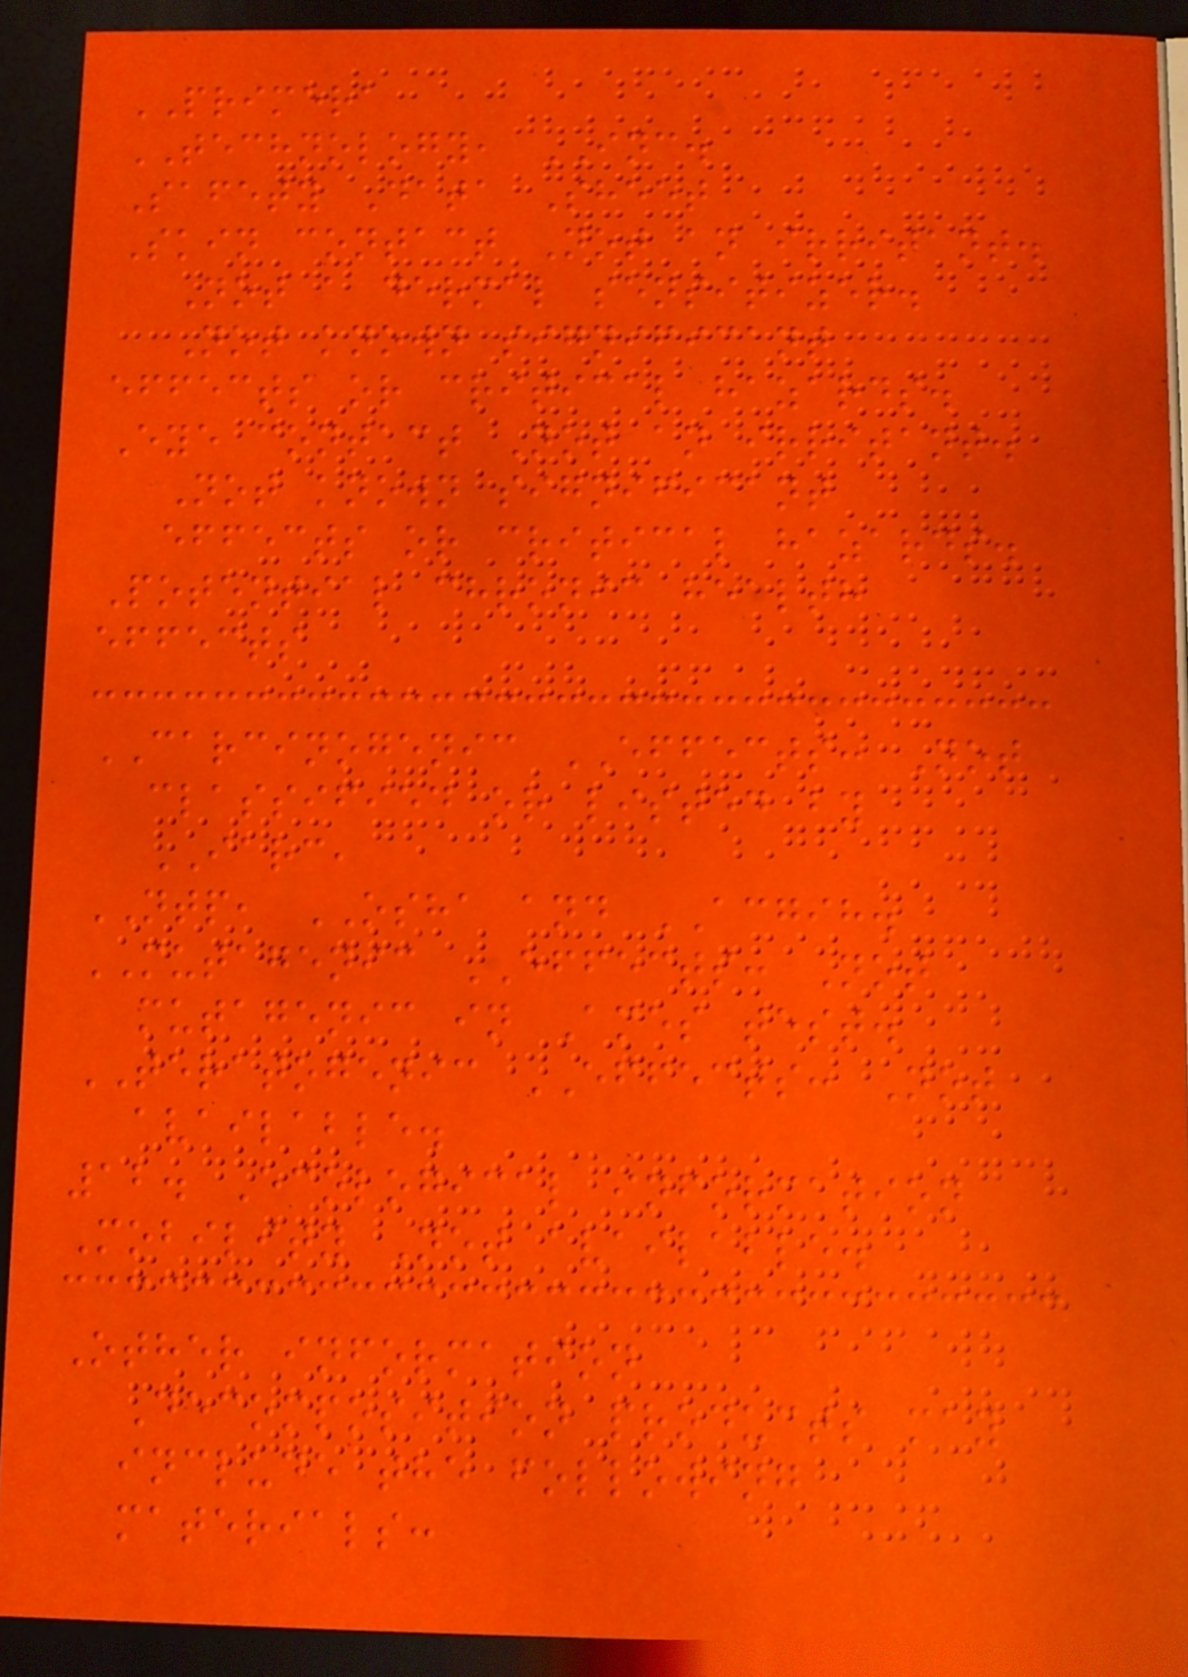PRIMERA
TECHNOLOGY, INC.
Safety Data Sheet
Skin contact Not an irritant.
Not a dermal sensitizer.
Not known significant
effects or critical hazards.
Eye contact Not an irritant.
Not known significant
effects or critical hazards.
Potential chronic health
effects
CARCINOGENIC EFFECTS: Not
classified or listed by
IARC,
NTP, OSHA and ACGIH.
MUTAGENIC EFFECTS: Not
mutagenic in Ames test.
TERATOGENIC EFFECTS: Not
available.
12. Ecological information
Mobility Not available.
Other information
Decomposition products may
include the following
materials:
